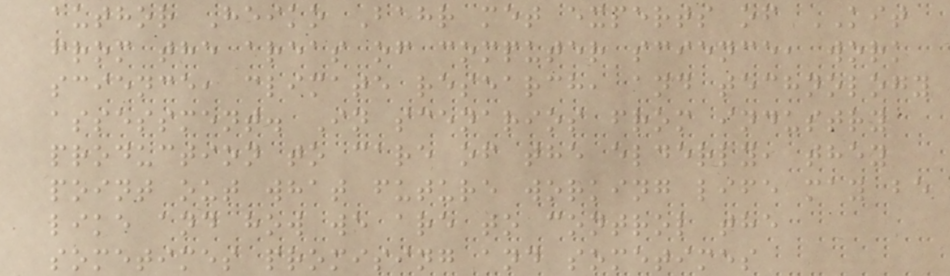author Heiko Bahr met experts of KIT
from the areas of computer science, work
science, climate research, and technology
assessment. In scenarios from industry
production to care of the elderly, they
point out what future working life may be
like and how we are to control the
sometimes promising and sometimes
